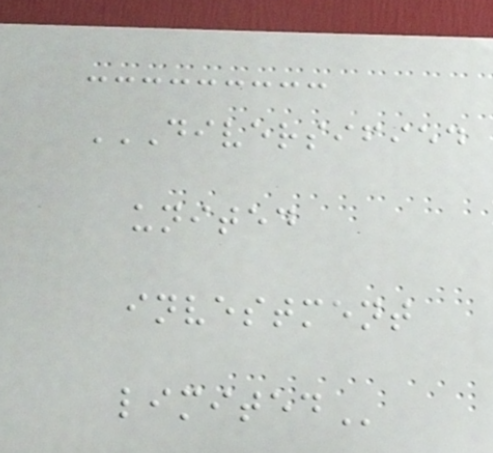DIVERSIFIED
UNITED
INVESTMENT
LIMITED
